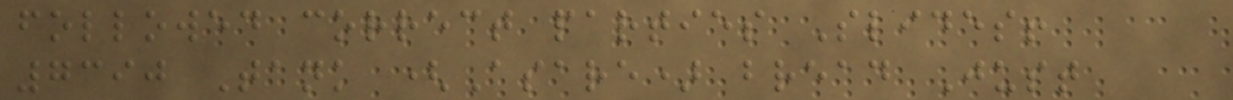followed correct parties Slides!
7390 Tank (Asare) bread Just
